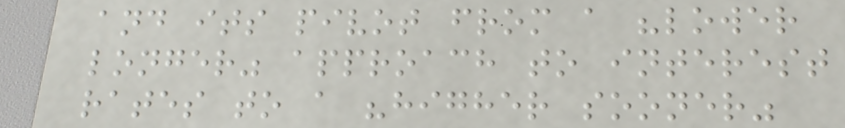and its pivot from a "lower
longer" approach to interest
rates to a "higher sooner"
